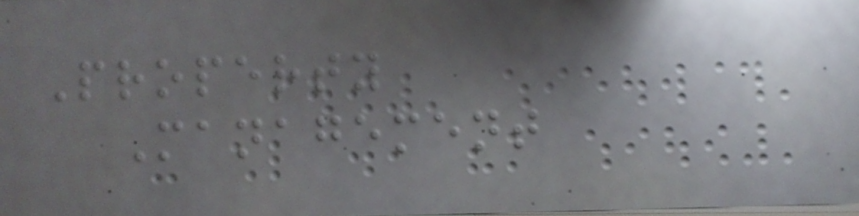Property
Management
